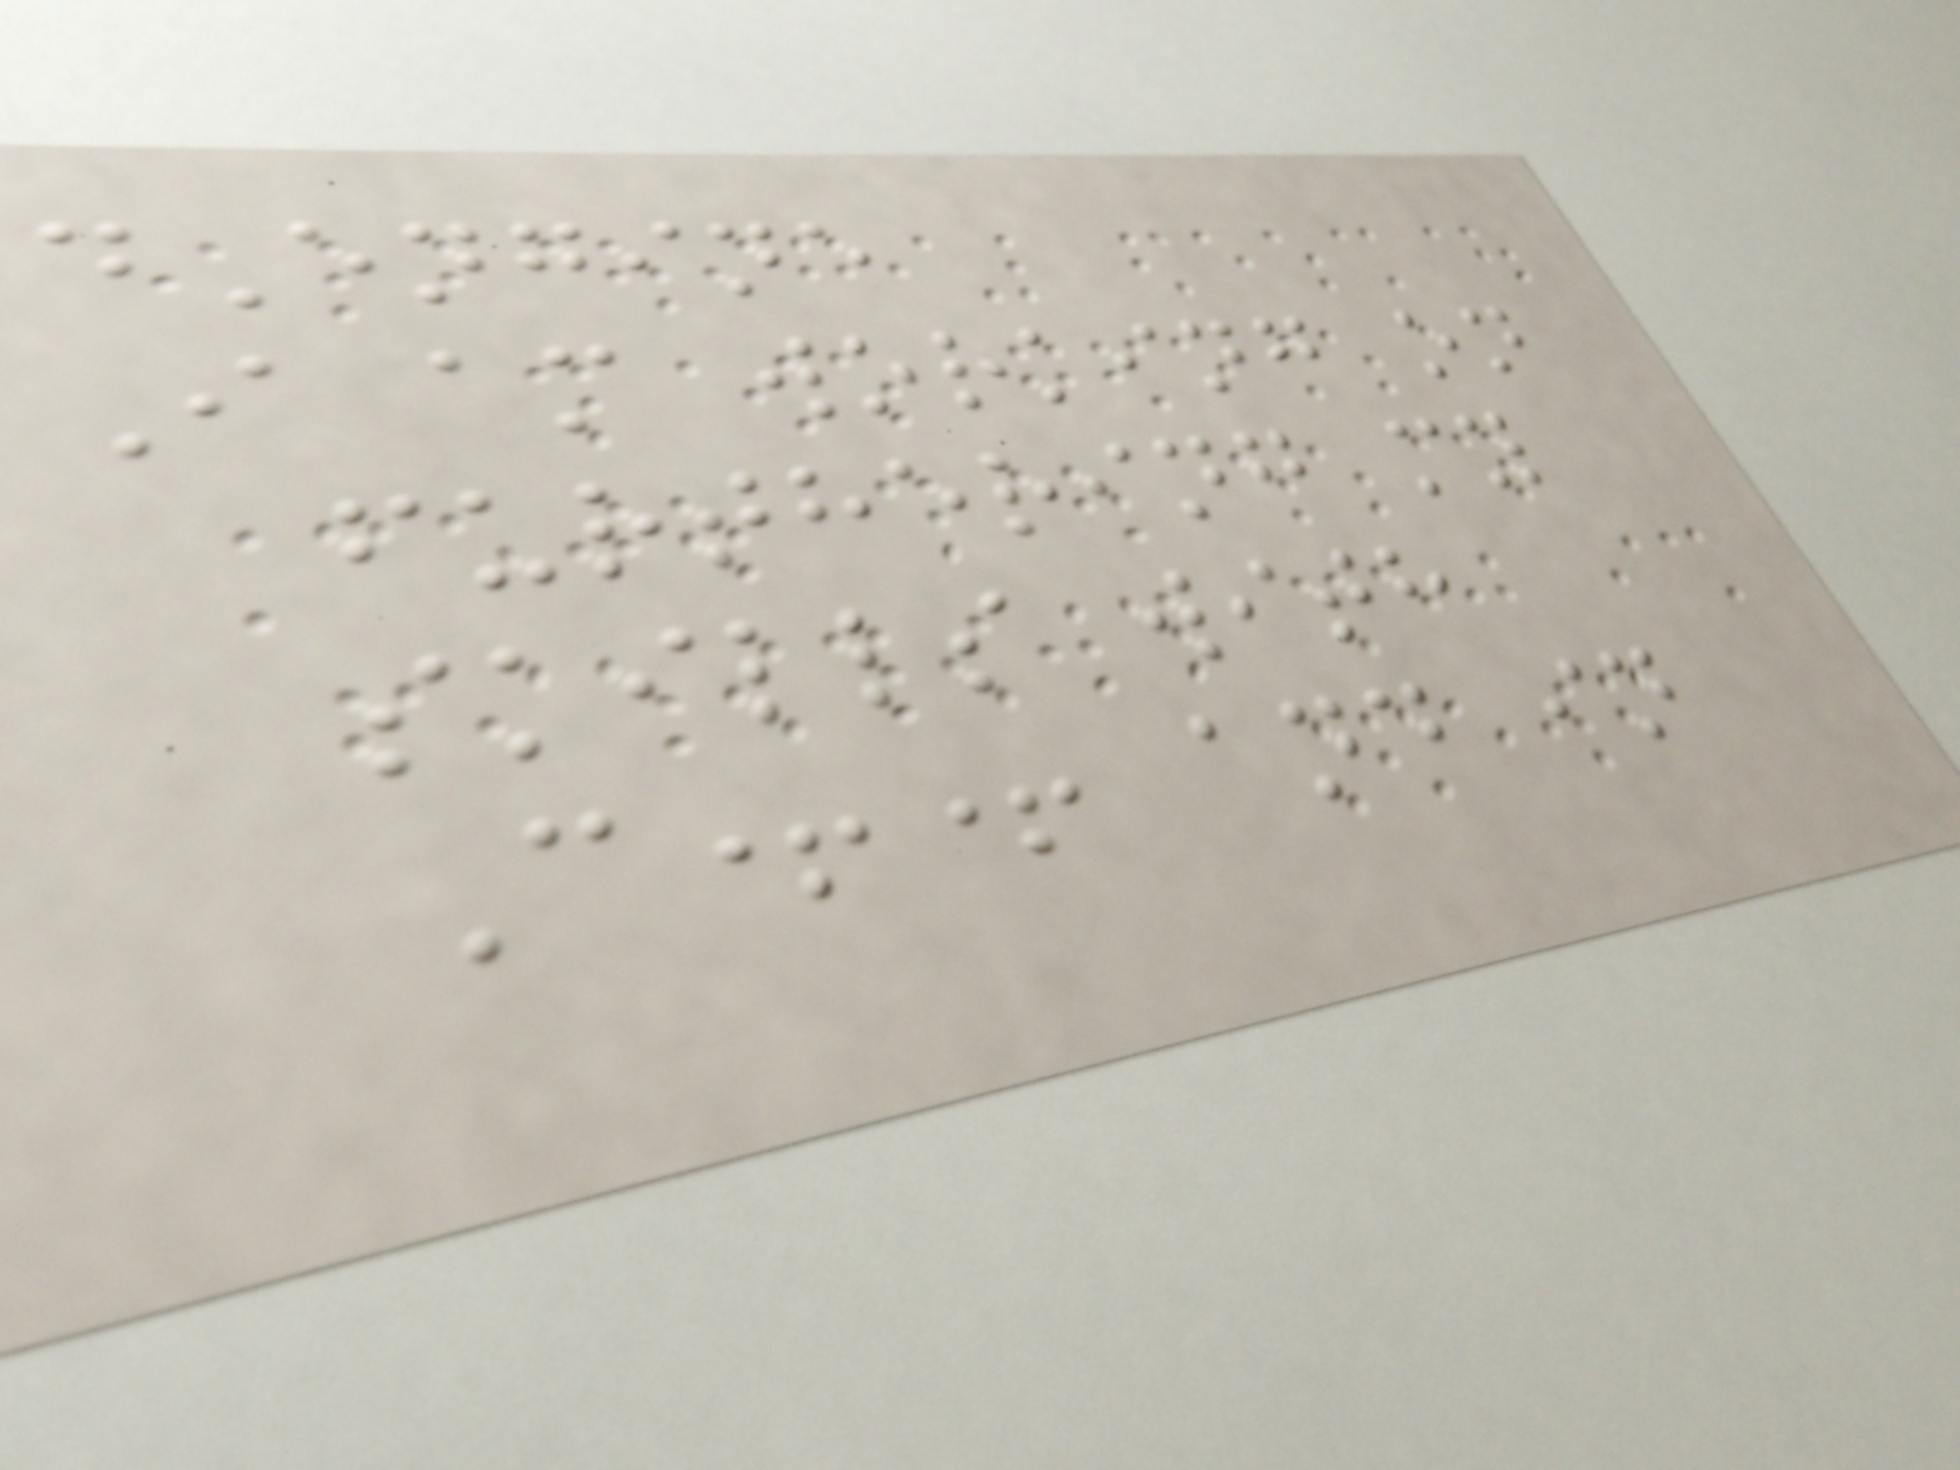dEngine
I am working on
furthering my
skills with
C++ and in
